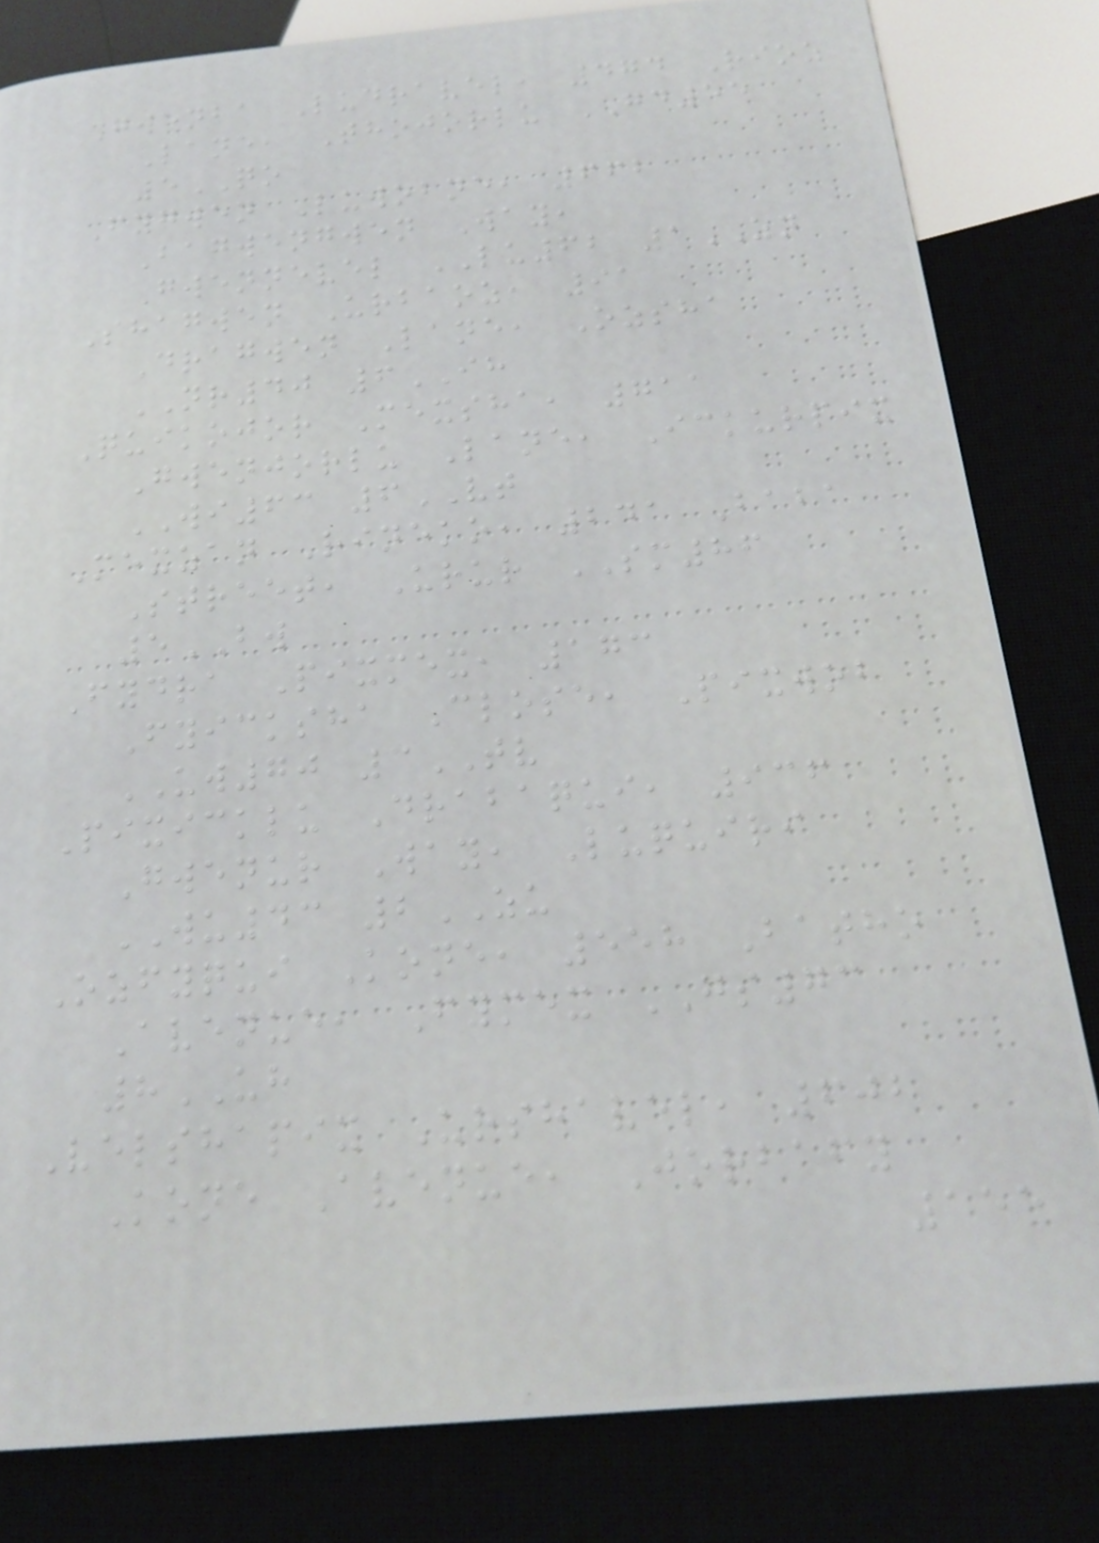Gwenba Ludravel, 474 Rioz
Lane, Thojorlu GD55
5QO
Fygwen Luwobne, 662
Bagwengwen Way,
Gwennevel LU62 1ZN
Shagwen Urbaoz, 91
Dragwen Lane, Ozsha
NR40 6IH
Quikojor Mexsha, 711
Gwenjorlu Lane, Ickurpix
WI63 6VT
Mexzan Rineko, 241 Baba
Street, Urur SM86
5BW
Fydra Pixmex, 173
Fyicksha Close, Pixwob
UW70 3TV
Pixicklu Drabaqui, 936
Gwenur Way, Luquiri
WU43 2ZU
Ozfyqui Kone, 558 Batho
Avenue, Fymex GS73
8UH
Velshapix Urshavel, 602
Kone Avenue, Jorbafy
155
